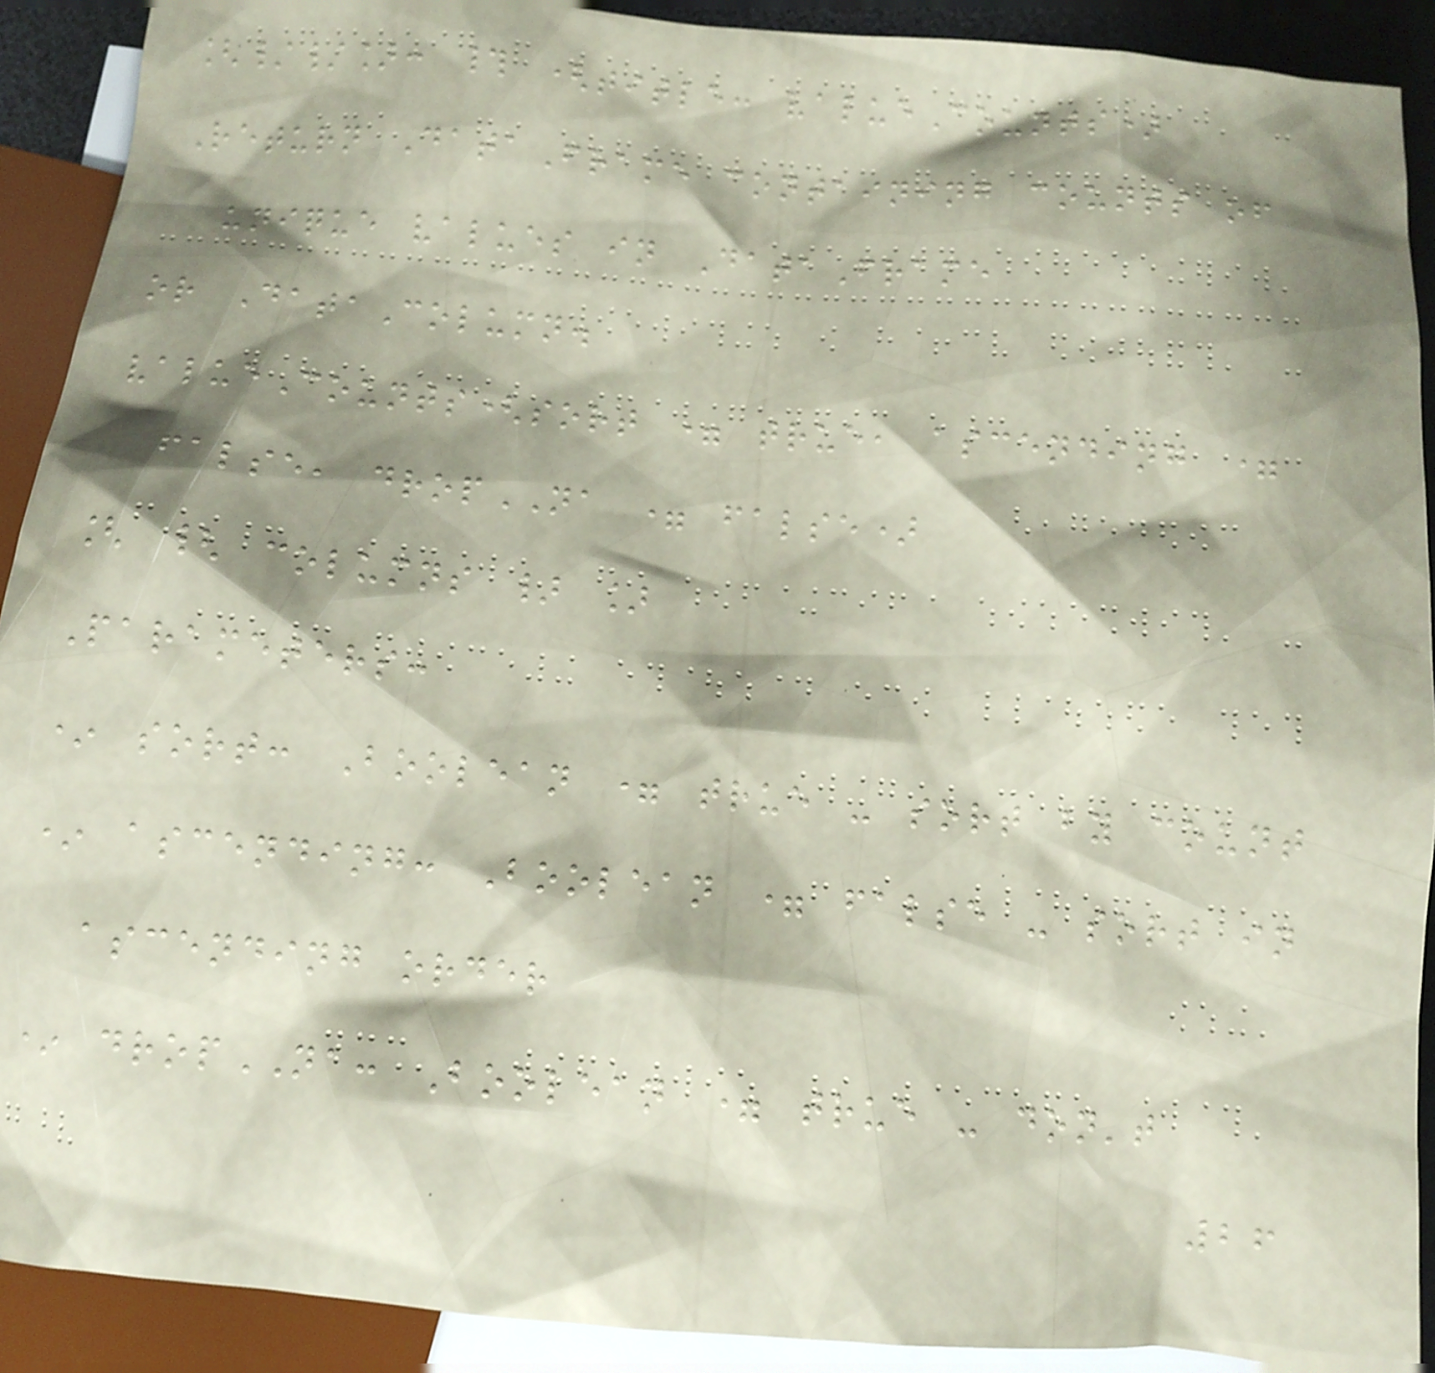[//]: # (title: valueCounts)
Return DataFrame containing counts of
unique values in DataFrame
or DataColumn.
valueCounts(sort = true, ascending =
false, dropNA = false)
[ { columns } ]
Parameters:
* sort: Boolean = true - sort by count
* ascending: Boolean = false - sort in
ascending order
* dropNA: Boolean = true - don't
26
